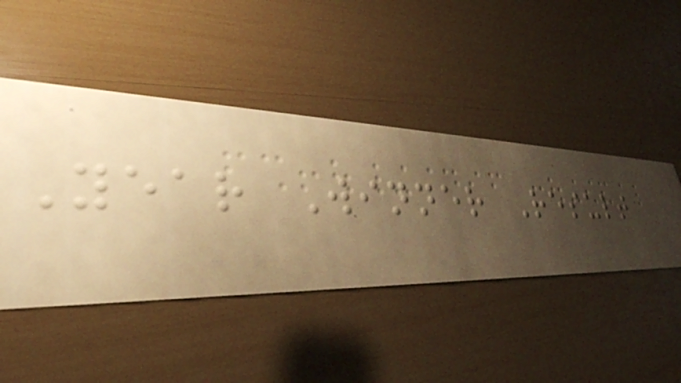Year Winner Result
